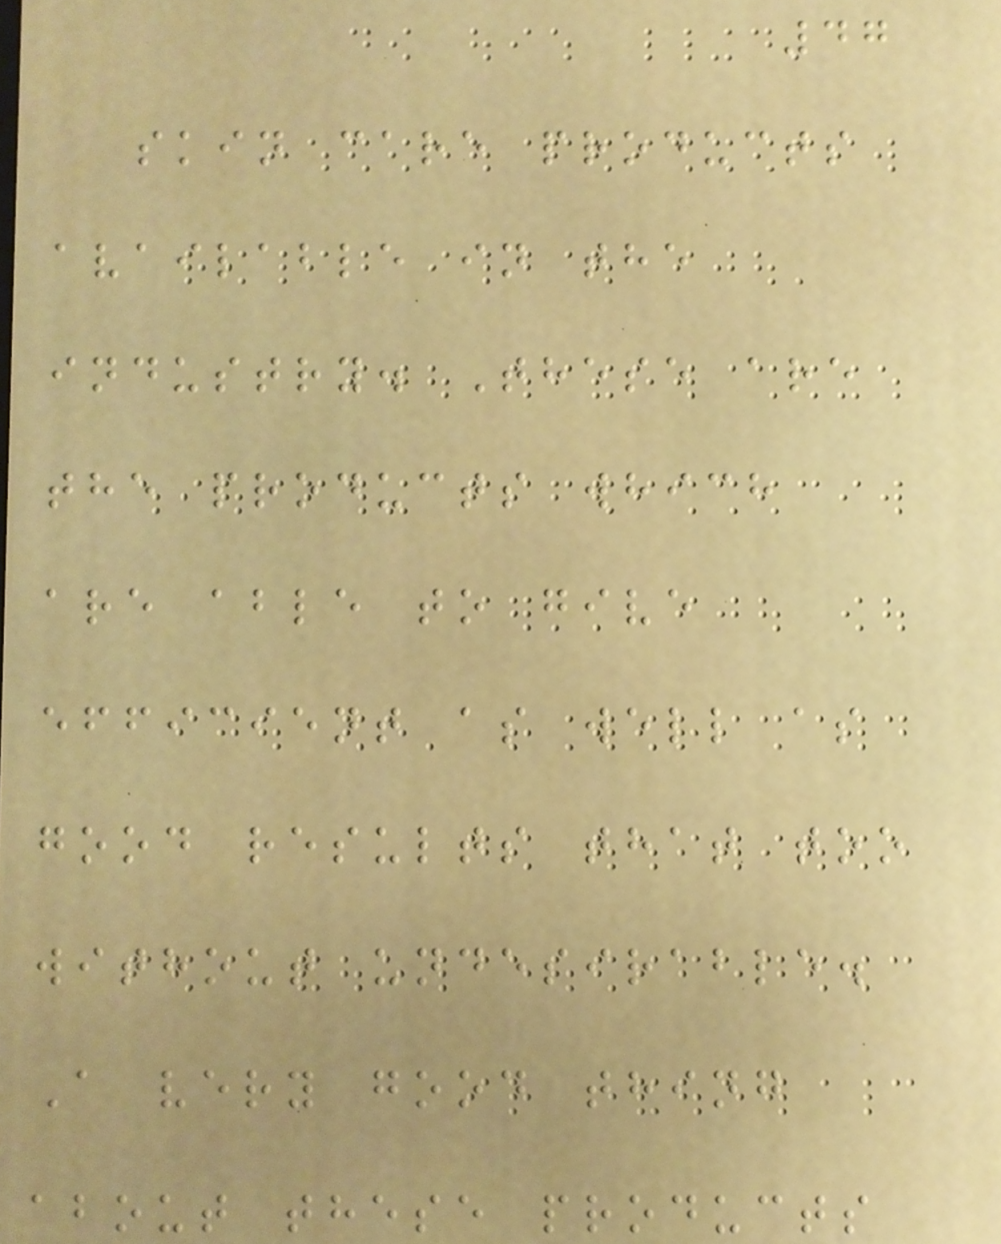47
skin care products
available in the
industry. These are
the products which
are able to give
efficient as well as
good results that too
without undesirable.
A very good thing
about these products
